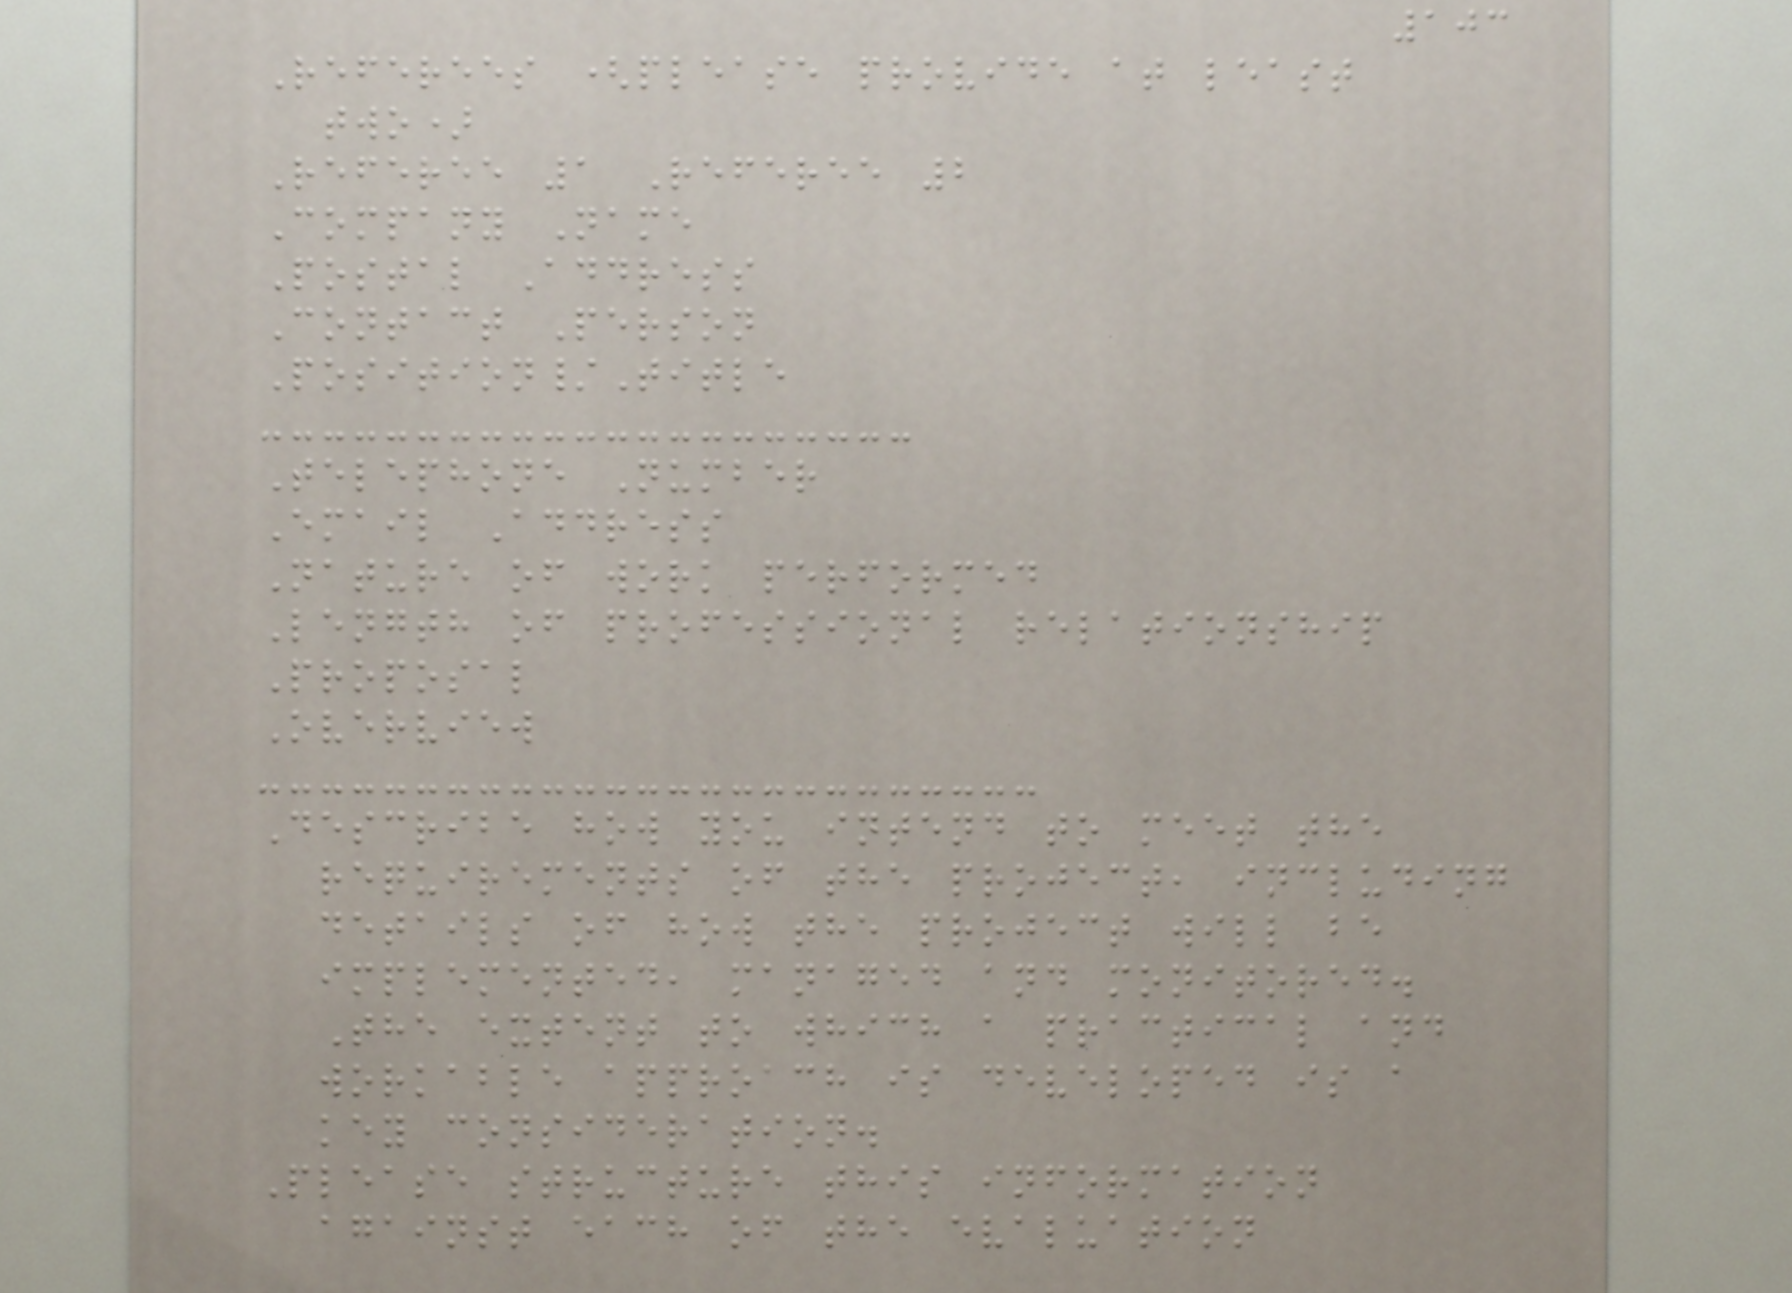103
Referees (please provide at least
two)
Referee 1 Referee 2
Company Name
Postal Address
Contact Person
Position/Title
Telephone Number
Email Address
Nature of work performed
Length of professional relationship
Proposal
Overview
Describe how you intend to meet the
requirements of the project, including
details of how the project will be
implemented, managed and monitored.
The extent to which a practical and
workable approach is developed is a
key consideration.
Please structure this information
against each of the evaluation
